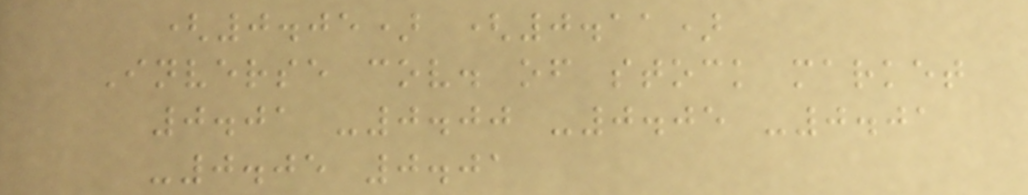(0.05) (0.11)
Inverse cov. of stock market
0.01 -0.00 -0.05 -0.01
-0.05 0.01
